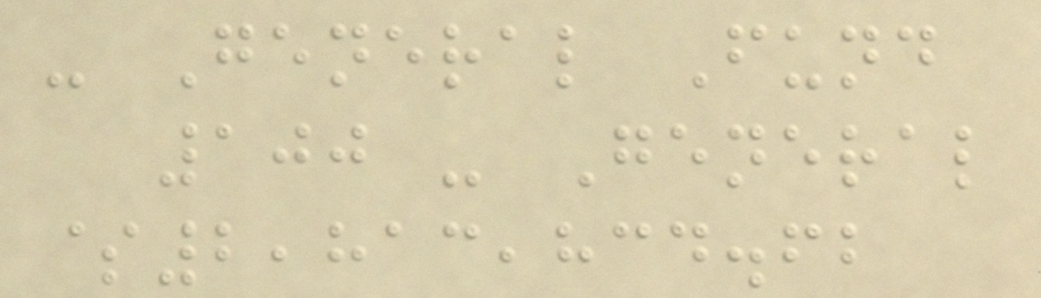- General Fund
100 - General
$2,813,834.62
